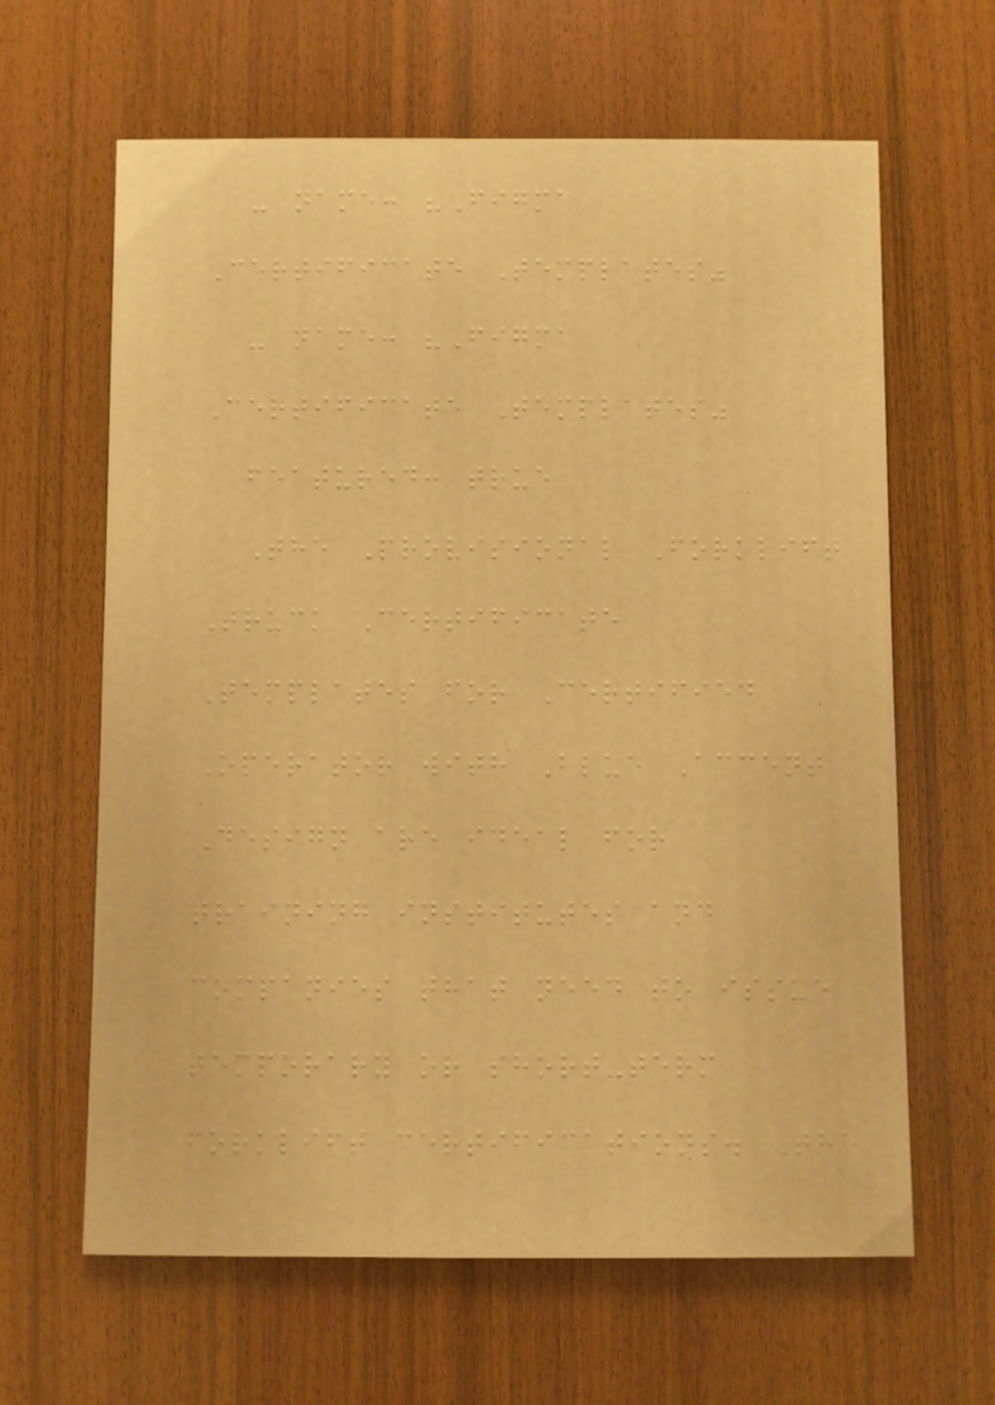- name: "Figma
Certificate Templates"
- name: "Figma
Certificate Templates"
featured: true
The Provisional Forklift
Truck Certificate
Templates for Certified
Operator with Blue Accent
Design are ideal for
training institutes and
companies that need to issue
temporary or short-term
forklift certifications. The
